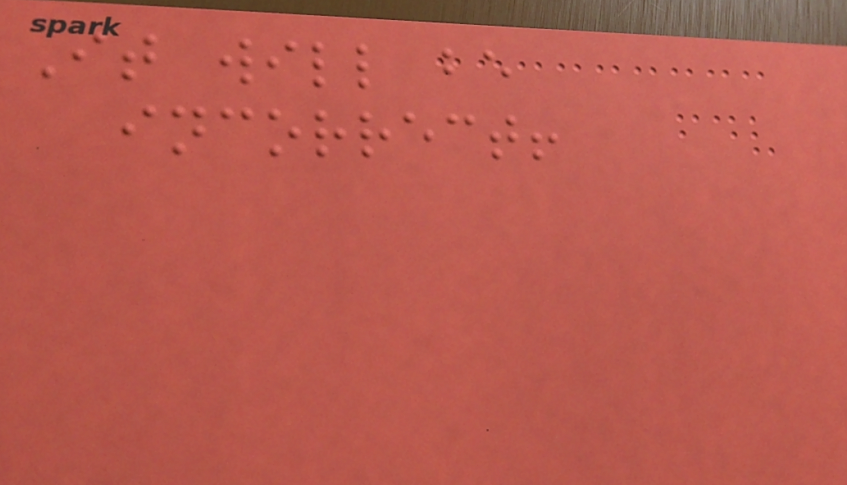It will be
incorrect!
